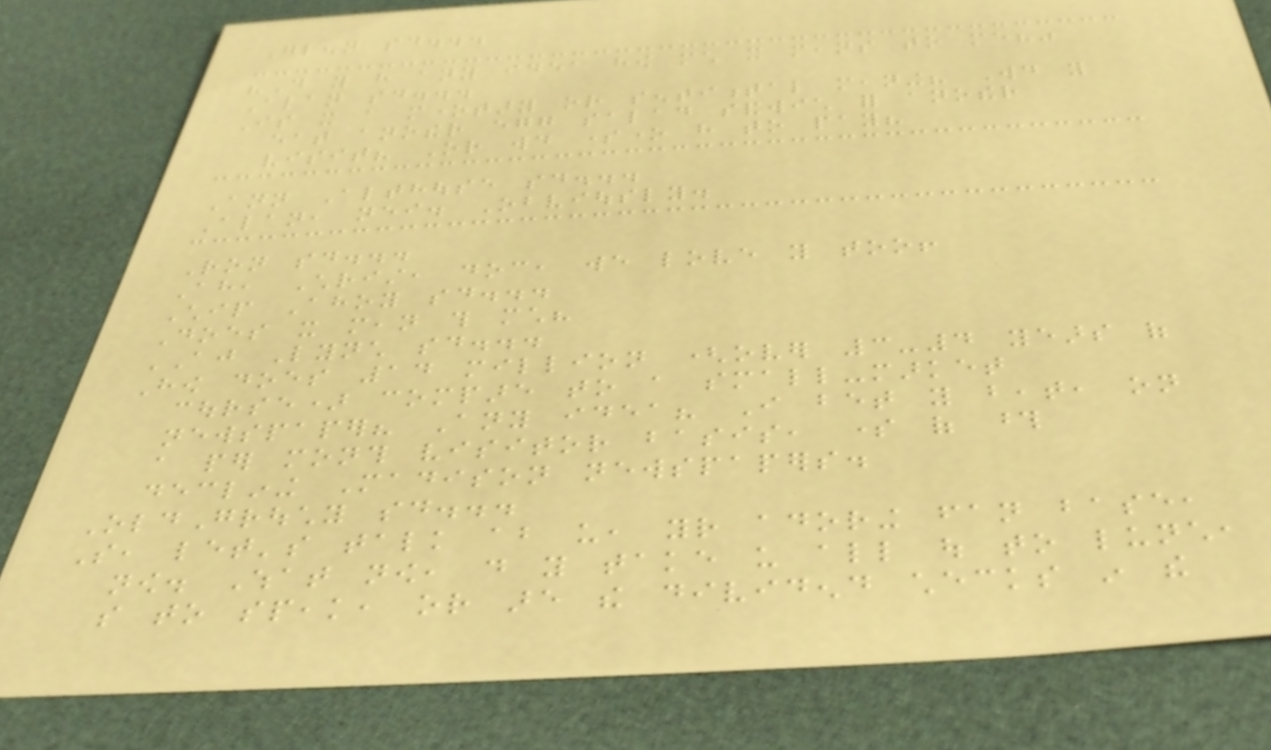Glenn said...
"Do you have any idea how much it means to me?"
Alan said...
Is it a monetary or sentimental meaning? Would you
eat another egg salad sandwich for another
visit? Or would someone have to pay?
Ann Althouse said...
Alan, neither. Obviously.
Ron said...
Ah, Christ, doc, we love you too!
Chip Ahoy said...
Does it mean this much?
AJ Lynch said...
How does 14 million (over 3-4 years of
course) compare to a small-market
newspaper? Any idea? I bet you beat, on
a per month visitor basis, some of those
declining Madison newspapers.
OldGrouchy said...
So, let's talk about us, your adoring fan base,
now. What now, do you take us all out to lunch,
so to speak, or are the dividend checks in the
